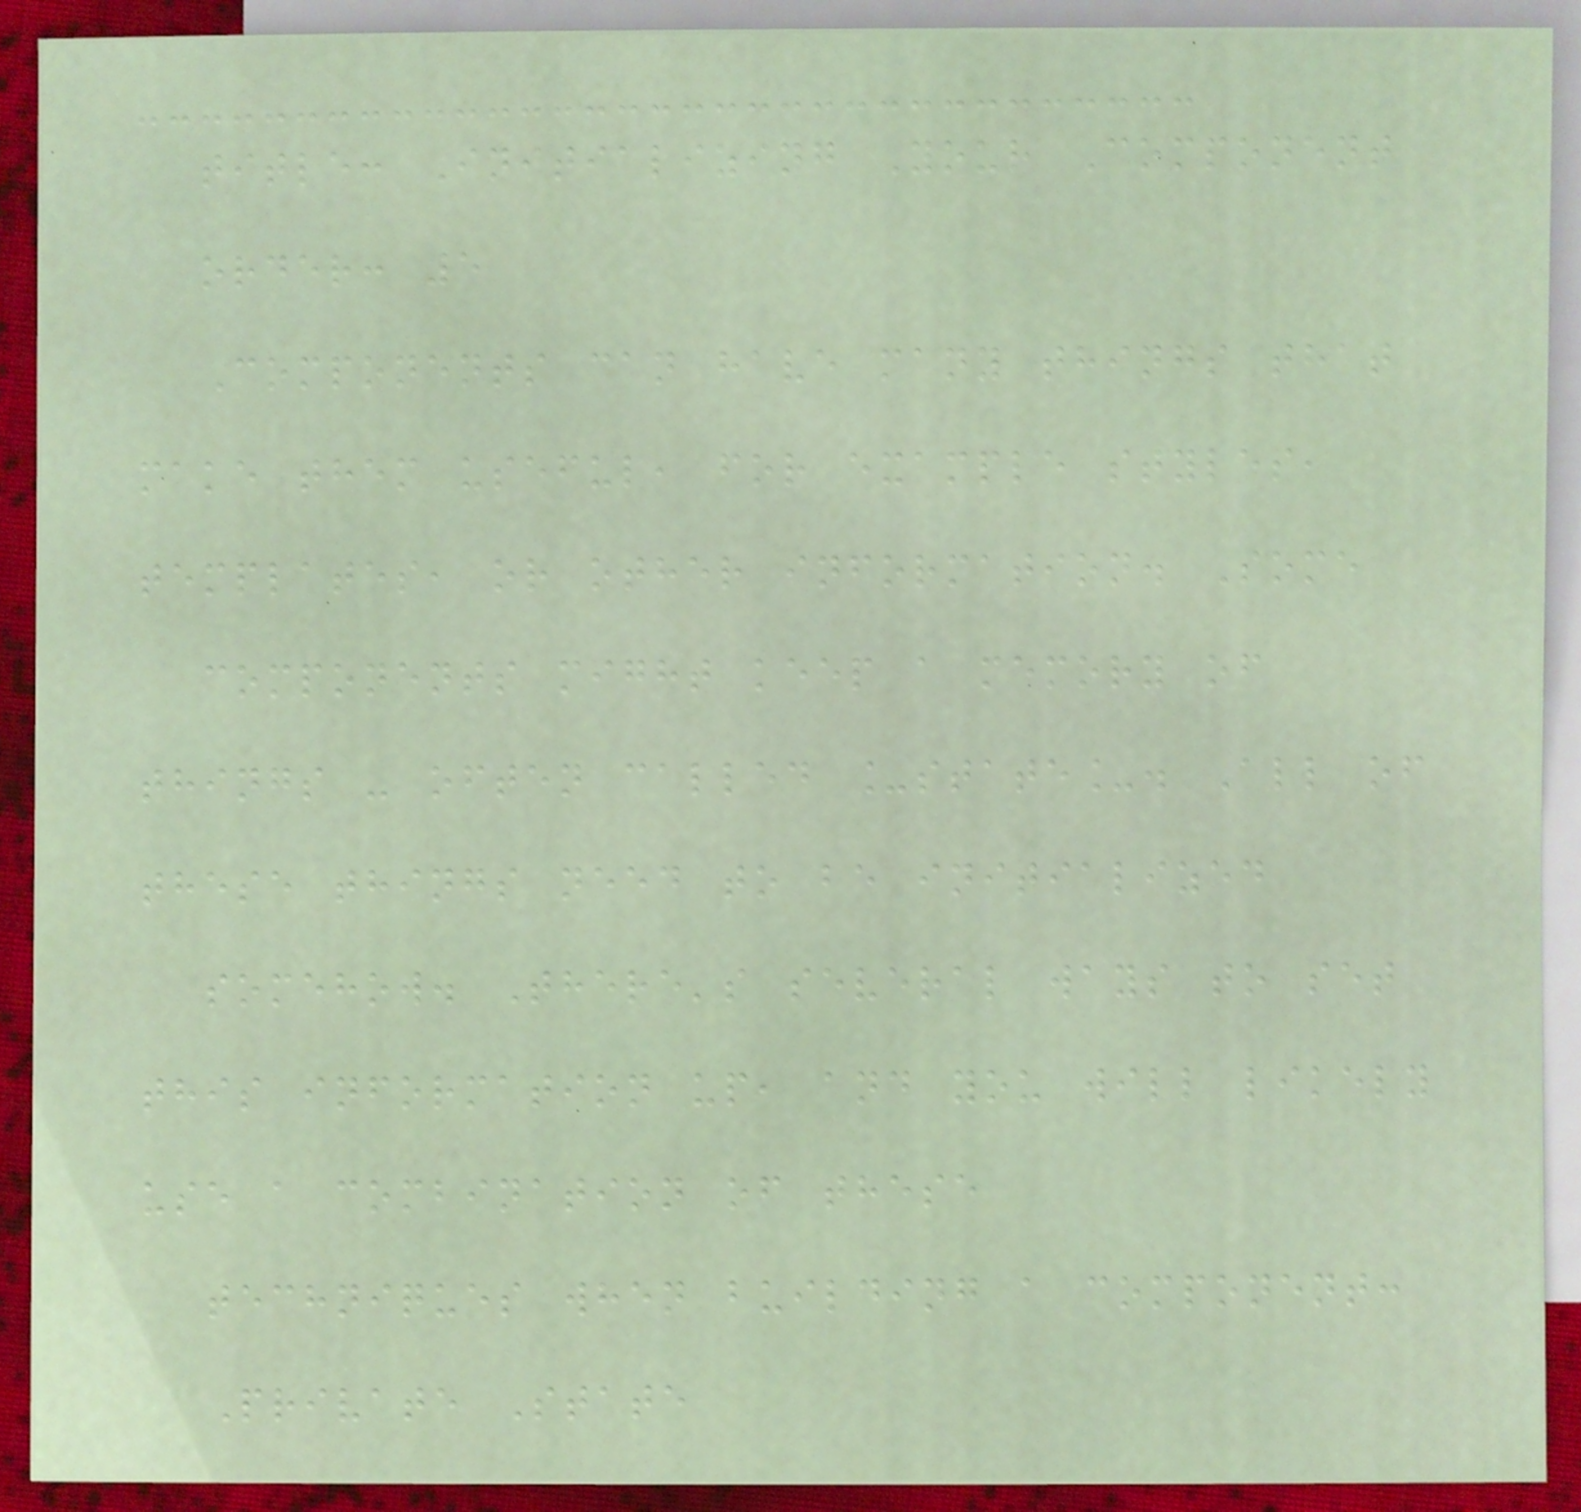title: Initializing Your Component
order: 5
Components can have many things that
make them useful, for example styles,
templates, or other information. Some
components might keep a memory of
things - often called _state_. All of
these things need to be initialized
somehow. There's several ways to set
this information up, and you will likely
use a combination of these
techniques when building a component:
Private State
